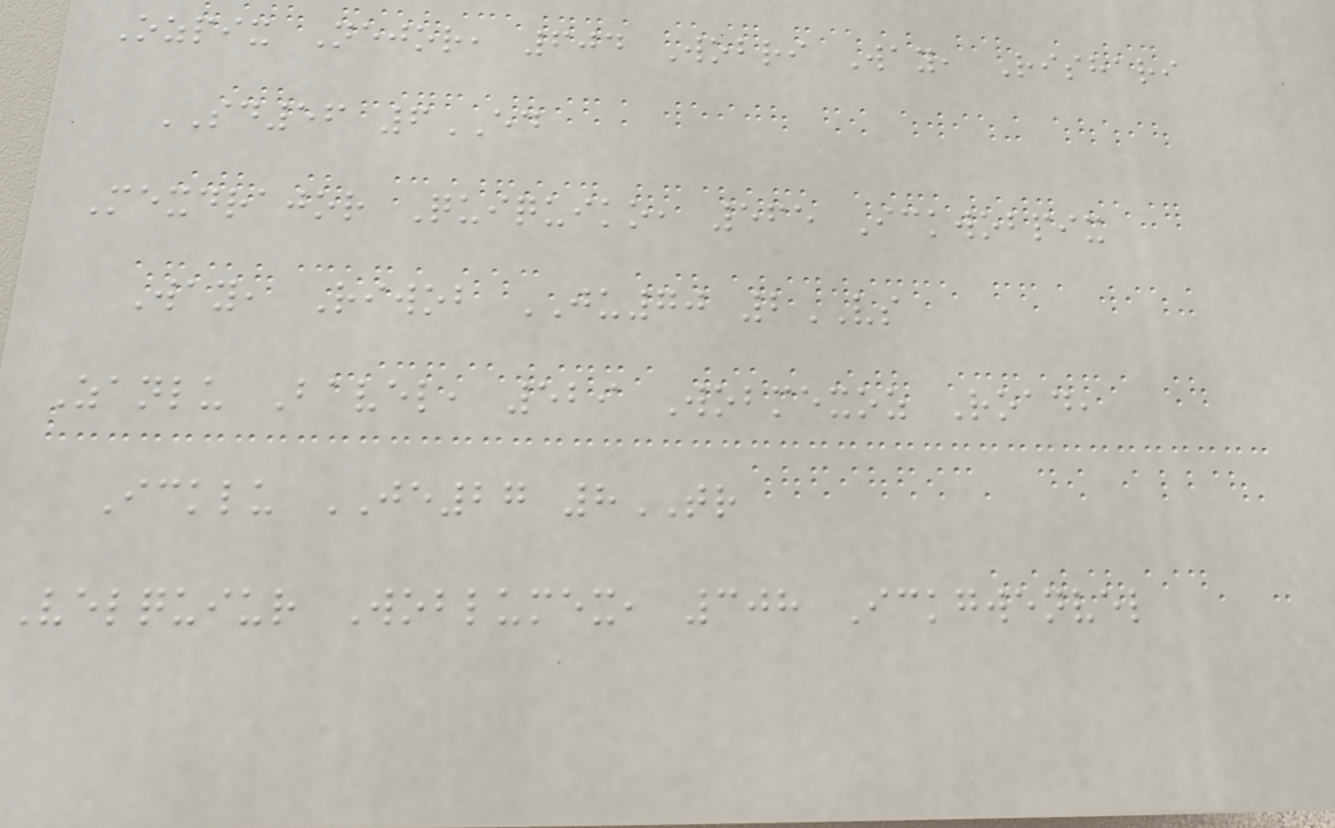Ozpix Nejor, 604 Wobri Way, Rishari
SD56 6ED
Mexdrajor Quiquiko, 565 Ickwobpix
Way, Riwob JU70 2VS
Zanlu Bavel, 529 Wobmexoz Road,
Icklu JE27 8TR
Velquiur Woblumex, 308 Ickgwenvel
